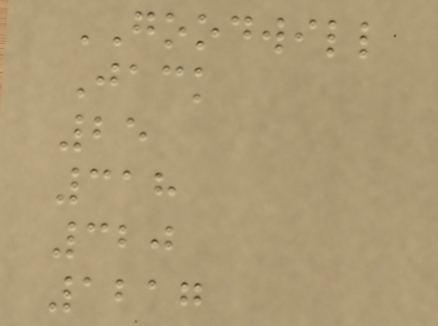GOODWILL
Jack
25
318
320
1217
